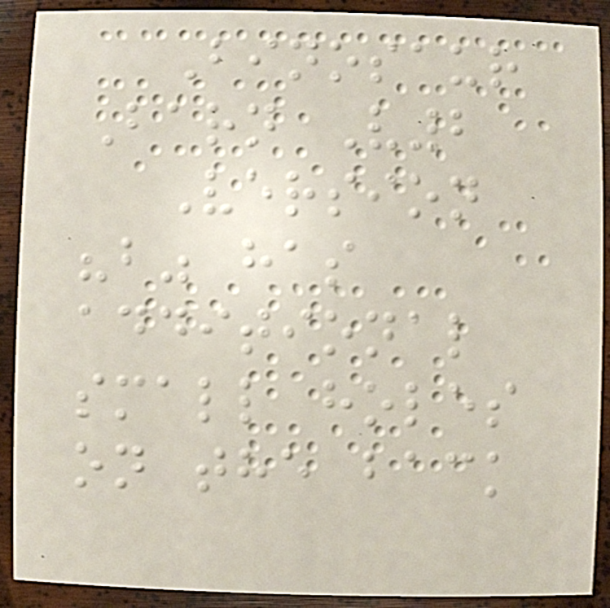Binosaur
Barn V2
Version
"b" has
additional
small holes
on the back
